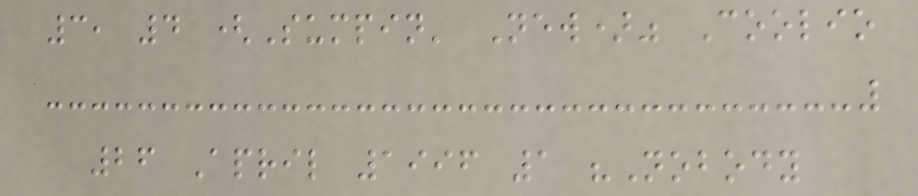3, 4 (Sumpin' New)" Coolio
26 April 1996 1 "Nobody
